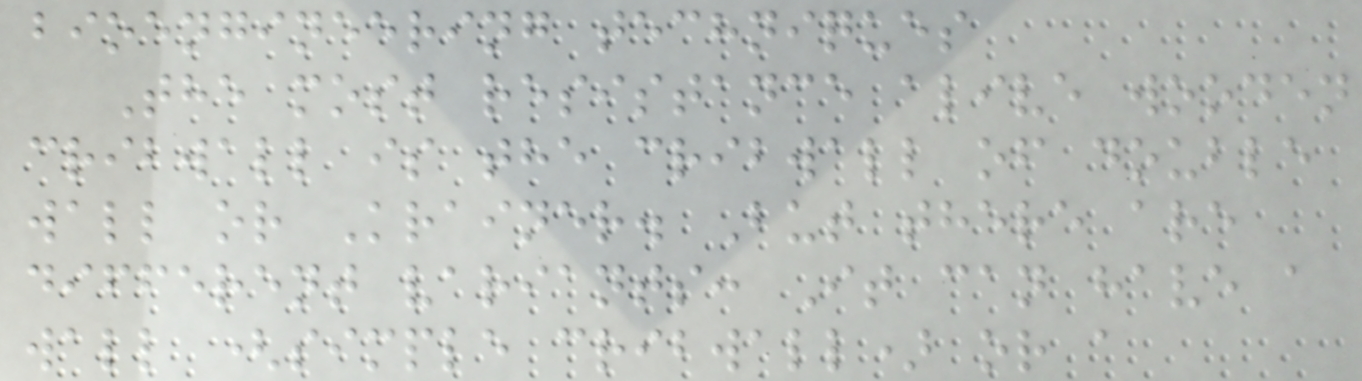bioengineering techniques
The most resistance alive wooden
cribwall is the cribwall of double
wall or Krainer. But there are
different variants: It can have a
wall (simple cribwall) or a
